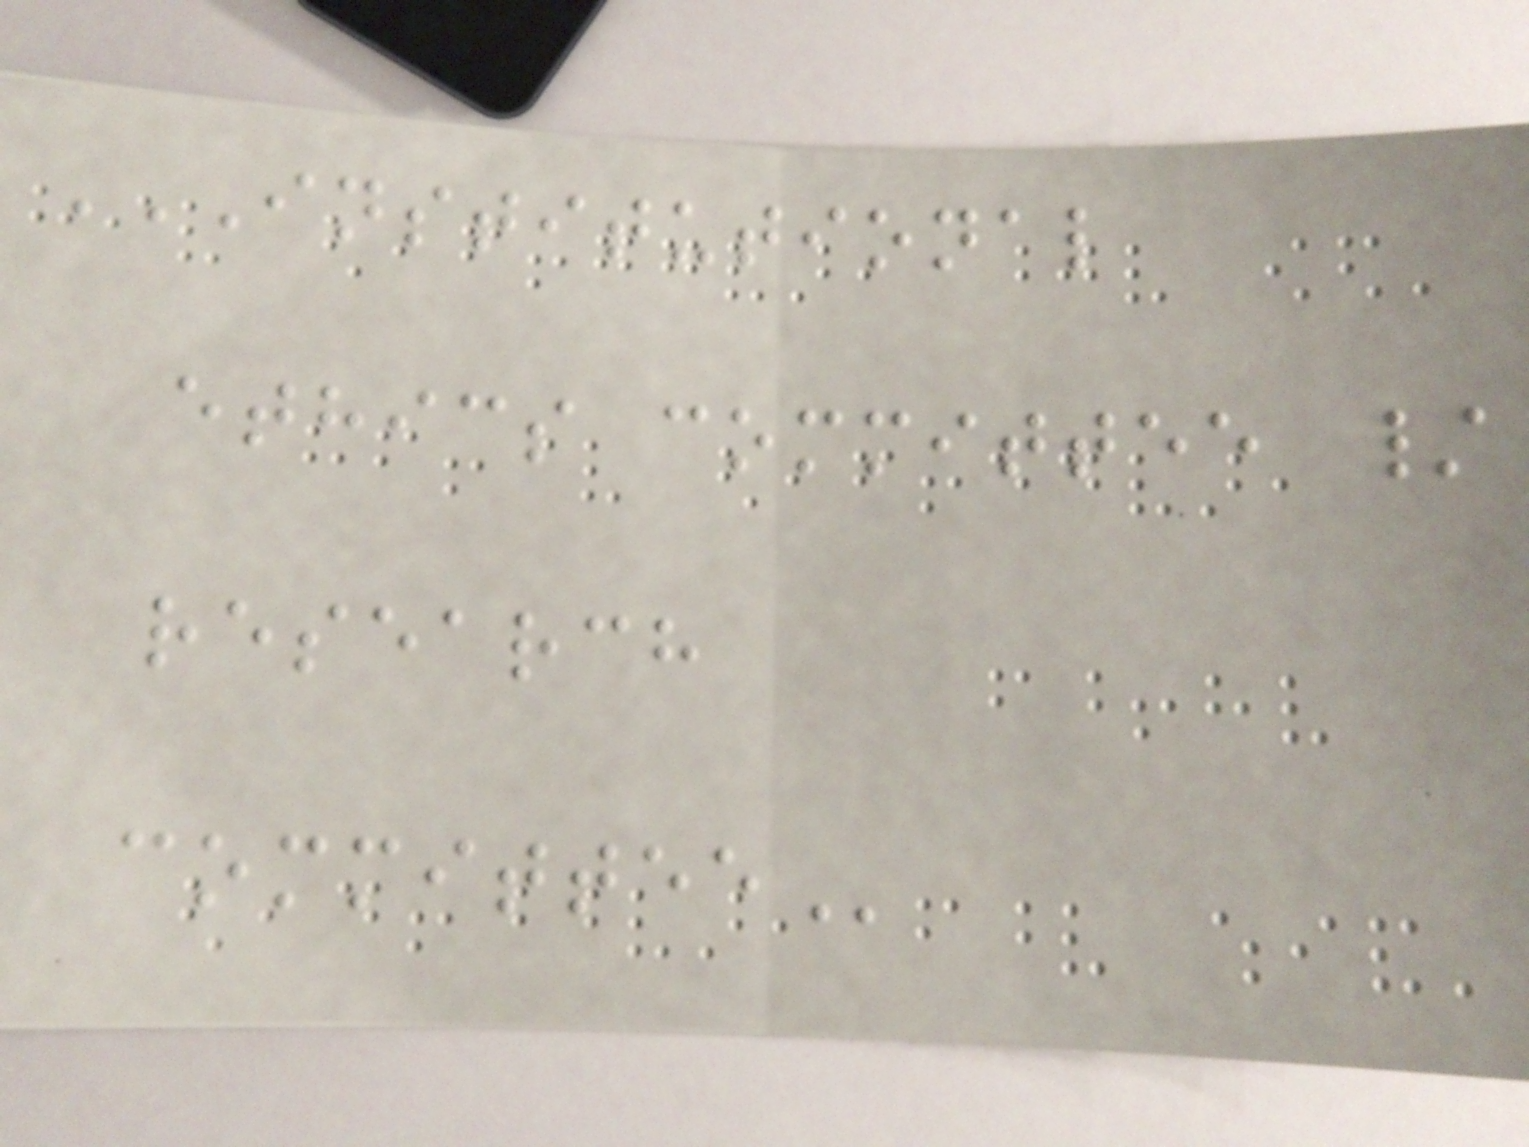INSTITUTIONAL
ETHICS COMMITTEE /
RESEARCH
COMMITTEE
